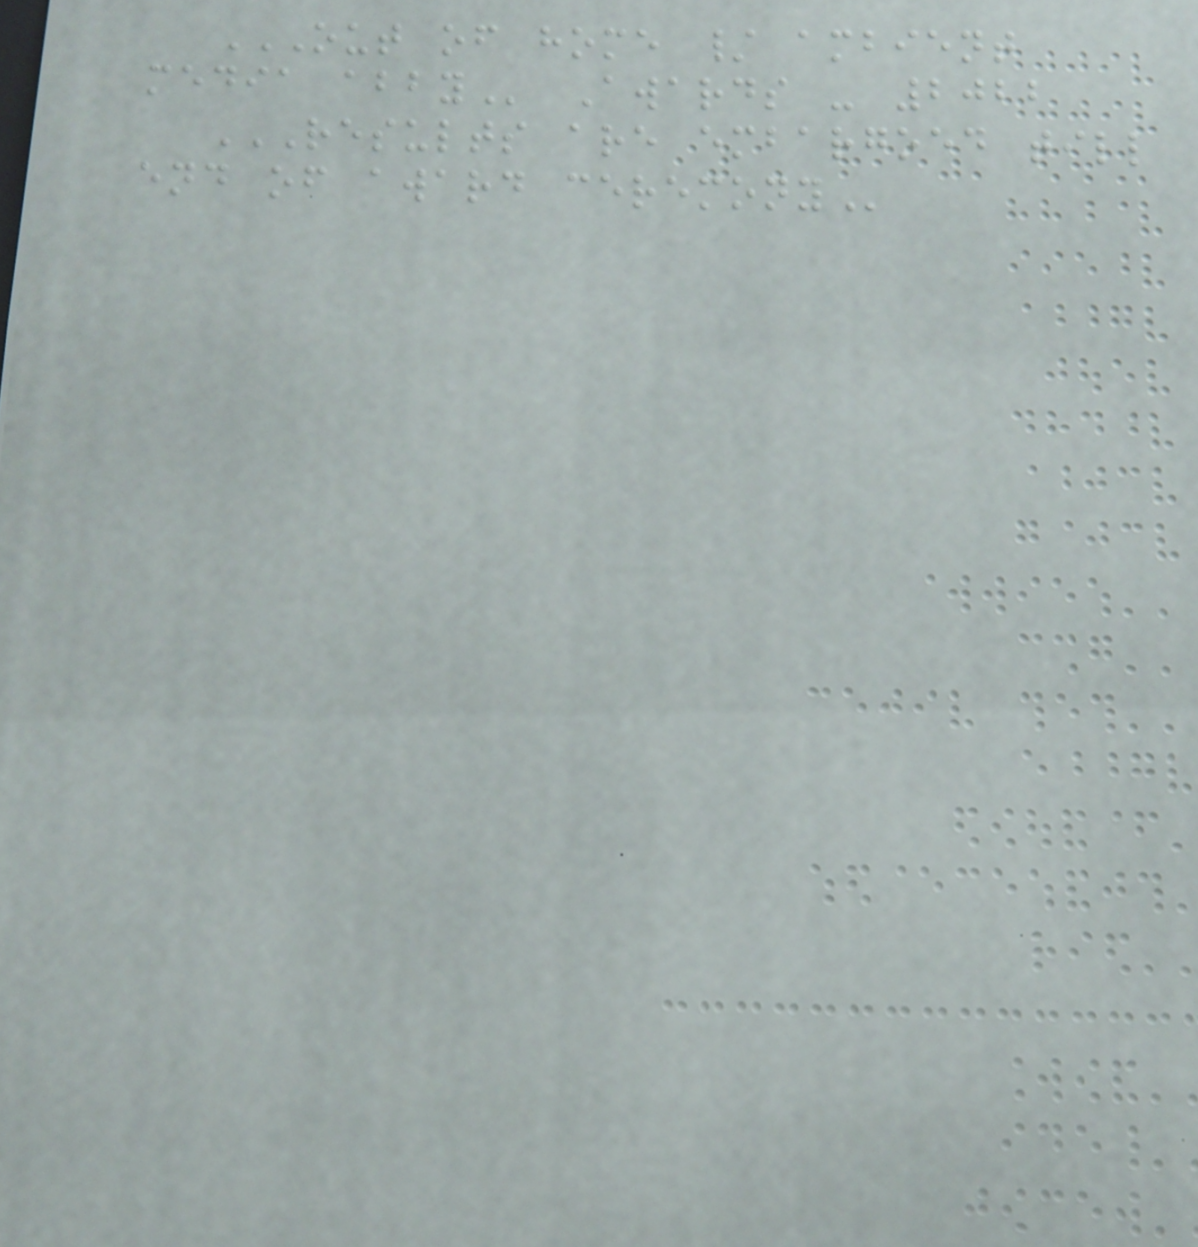OUT OF HOME / AMBIENT
MEDIA ABBY Awards - 2022
RESULTS ARE EMBARGOED TILL
END OF AWARD CEREMONY
